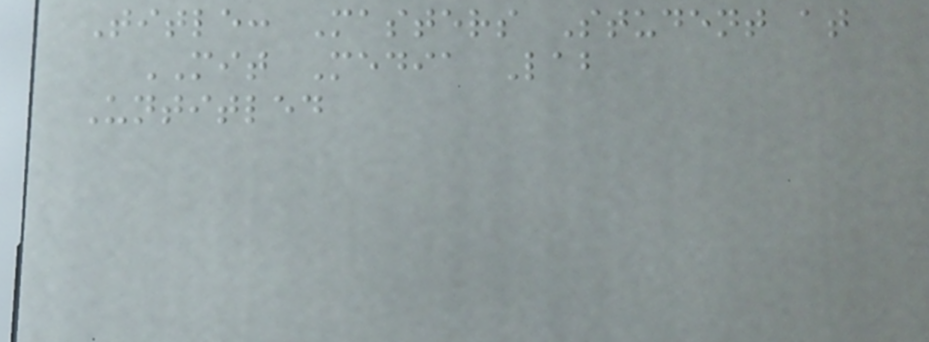Title: Masters Student at
MIT Media Lab
Untitled
